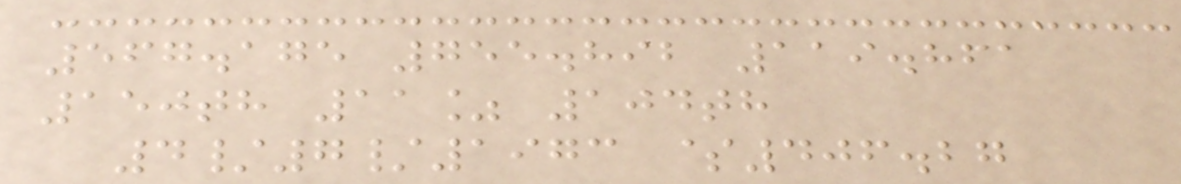567.175 755.892 119.861
150th 11% 104th
4/7/1973 $406.27
